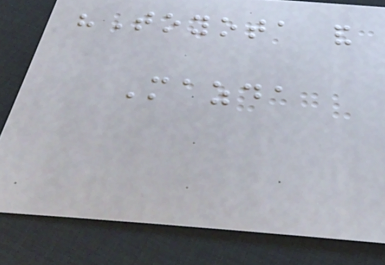"Toyota and
Mazda
